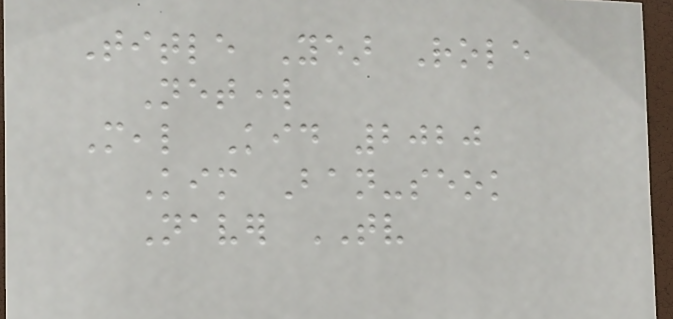Title Year Role
Network
Meal Kid 2020
Kim Ban-seok
Naver TV
